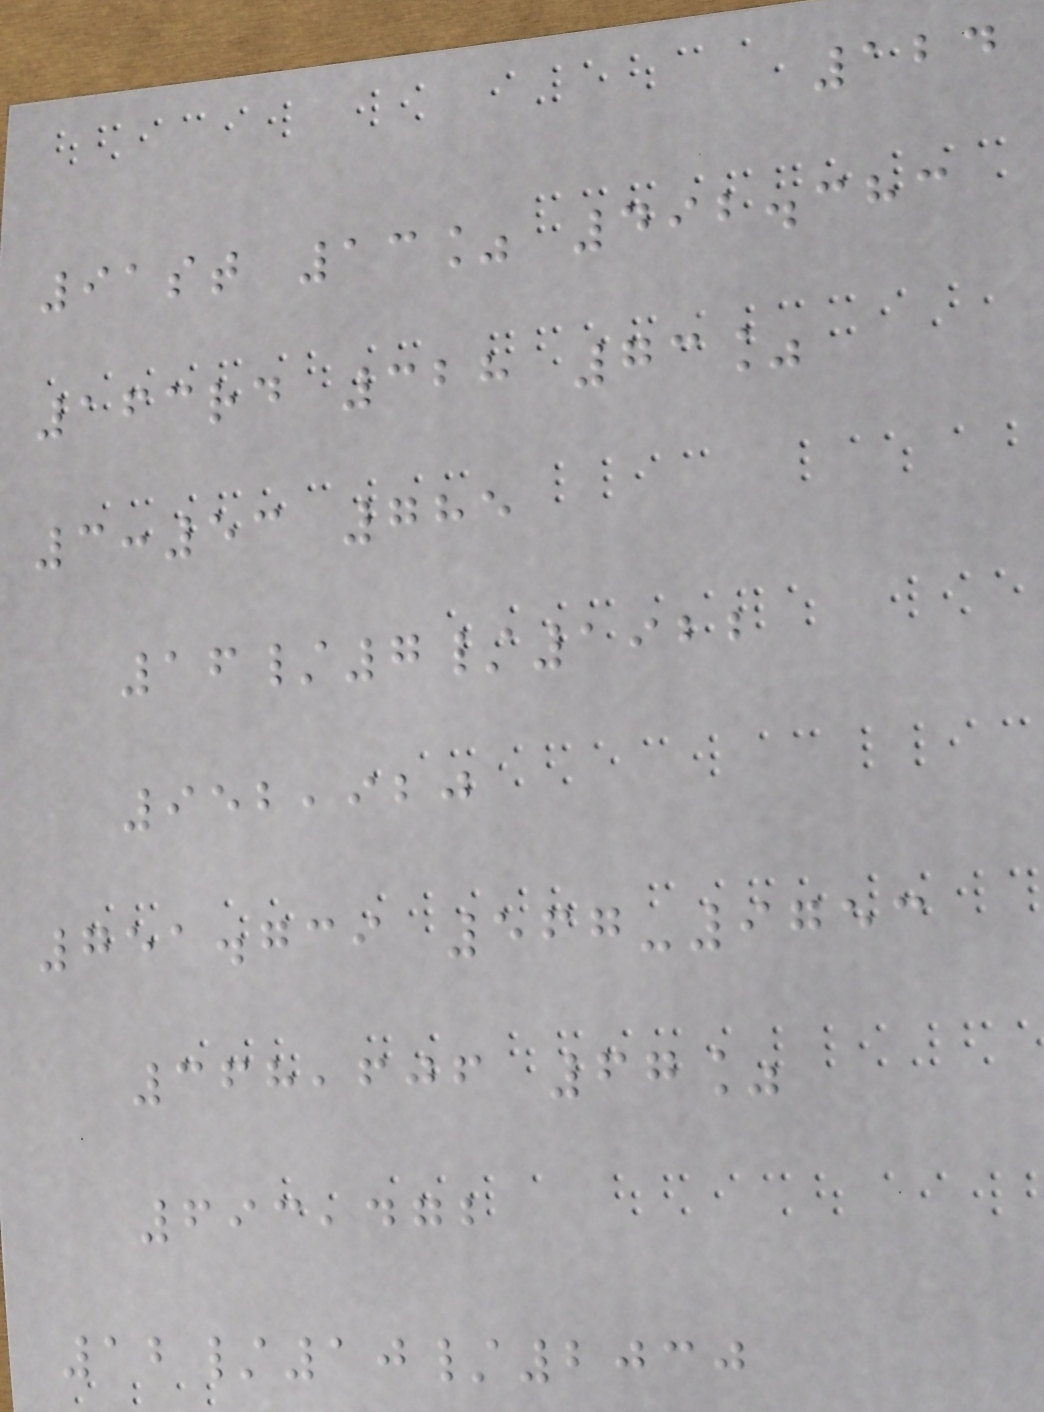124
91st 13% 492.383
163rd 328 73%
3:53 785
16/7/1922
952,920
751.739 567-9753
368,606 67%
693,472
12/10/2030
